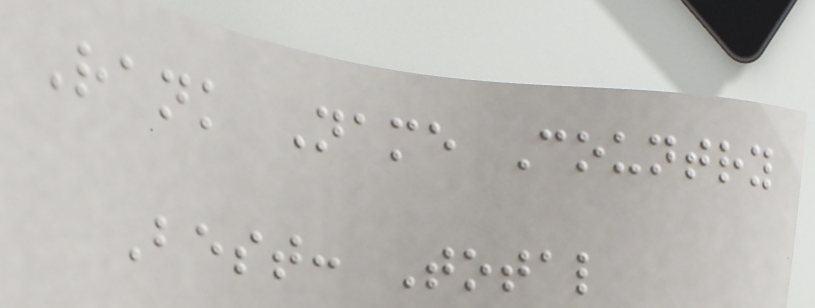Rank Name Country
Best: Total
